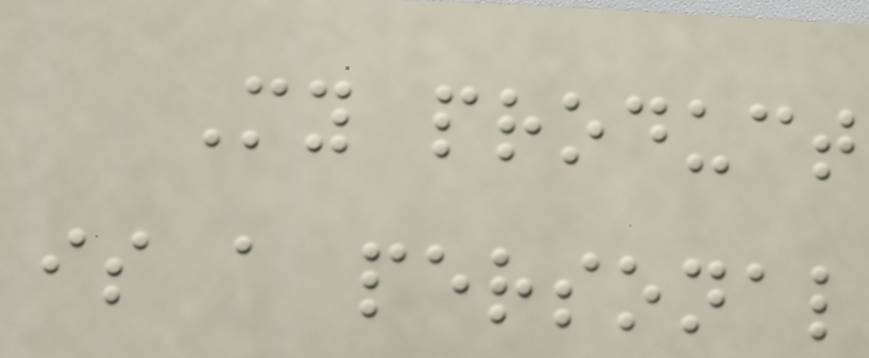My product
is a personal
